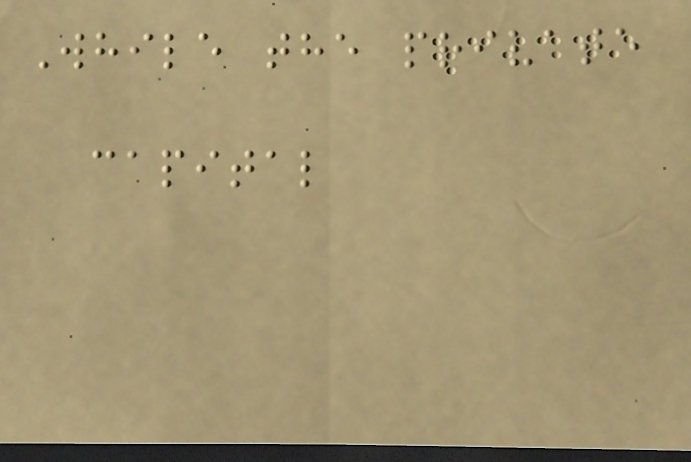While the private
capital
